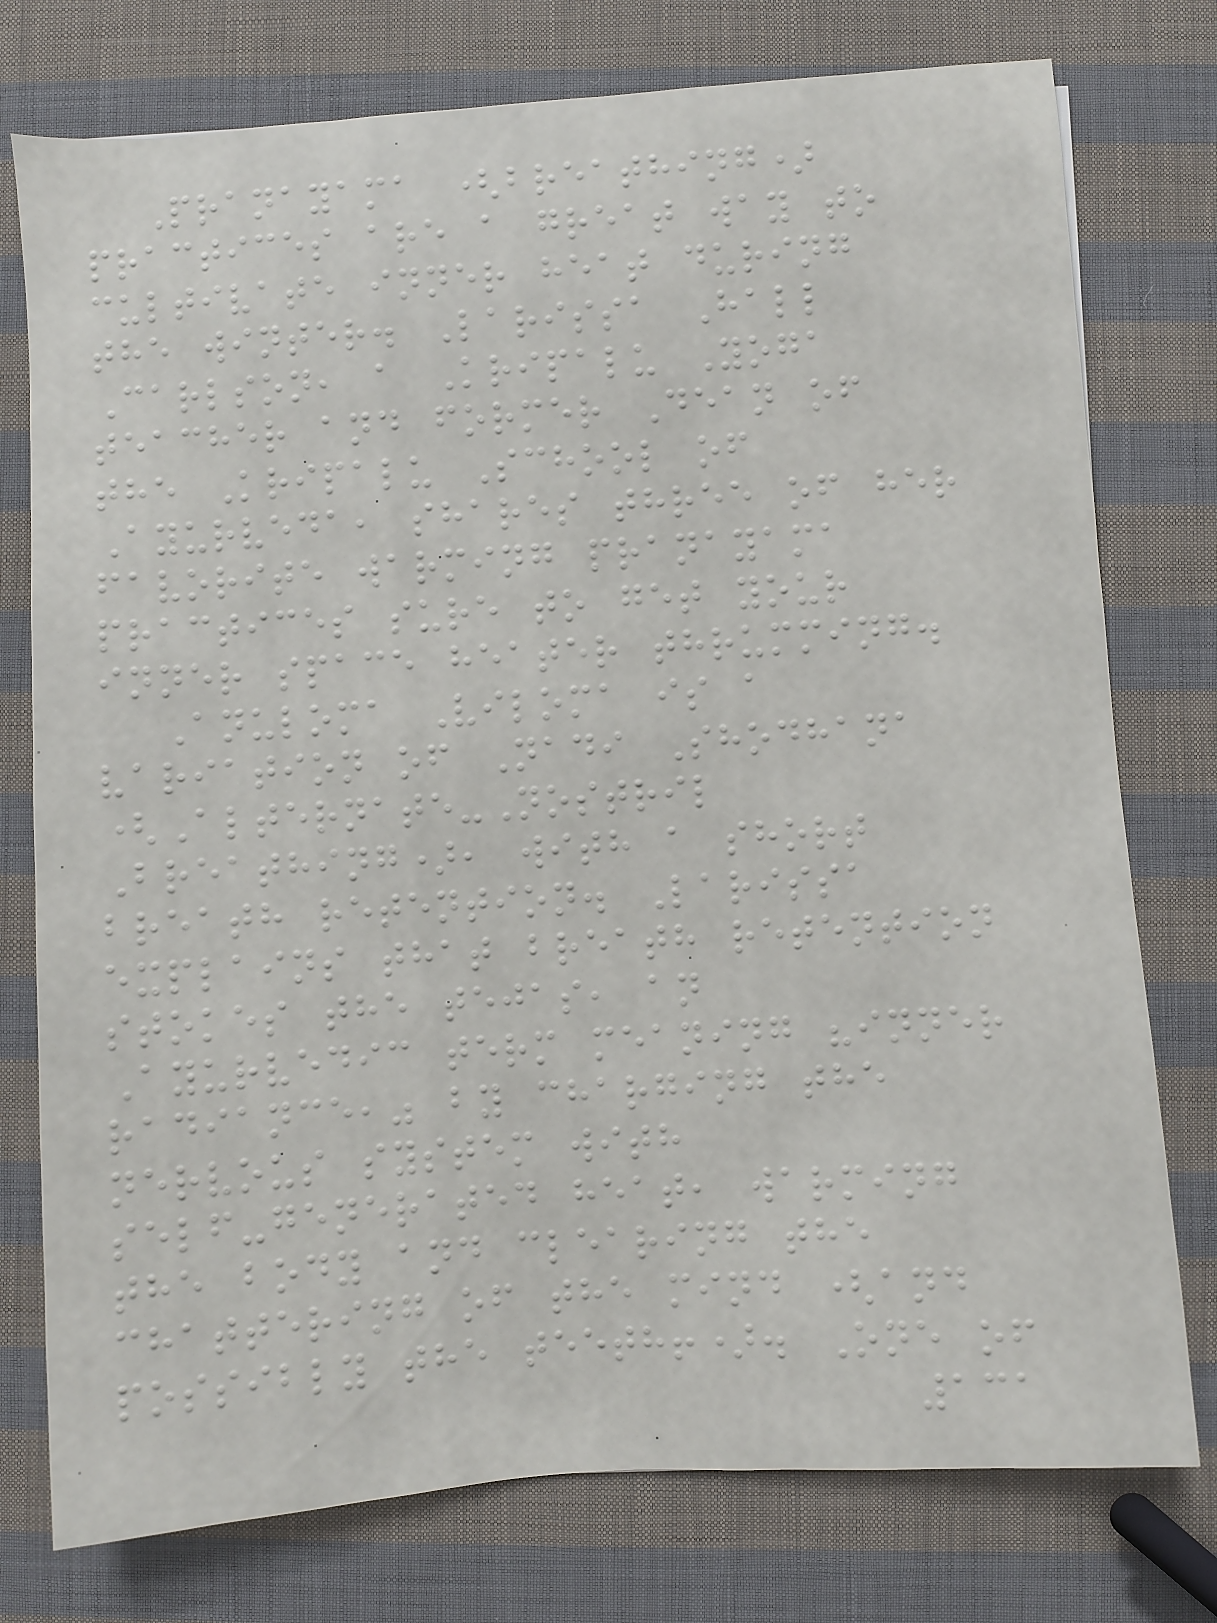Pranayama (breathing)
practices are a great way to
cultivate inner heat during
the winter. Larissa Hall
Carlson, a Kripalu Yoga
teacher and former Dean of
the Kripalu School of
Ayurveda, shares three of her
favorite warming pranayama
practices sure to get your
inner space heater thrumming.
Anuloma Viloma is a
variation of Nadi Shodhana
(Alternate-Nostril
Breathing), with a short
breath retention. Larissa
explains that breath retention
stokes the tejas, an
Ayurvedic term meaning "inner
radiance," by charging the
nervous system with
self-generated heat, warming
the body and clearing the
chattering of the mind (and
possibly the teeth!). One of
131
